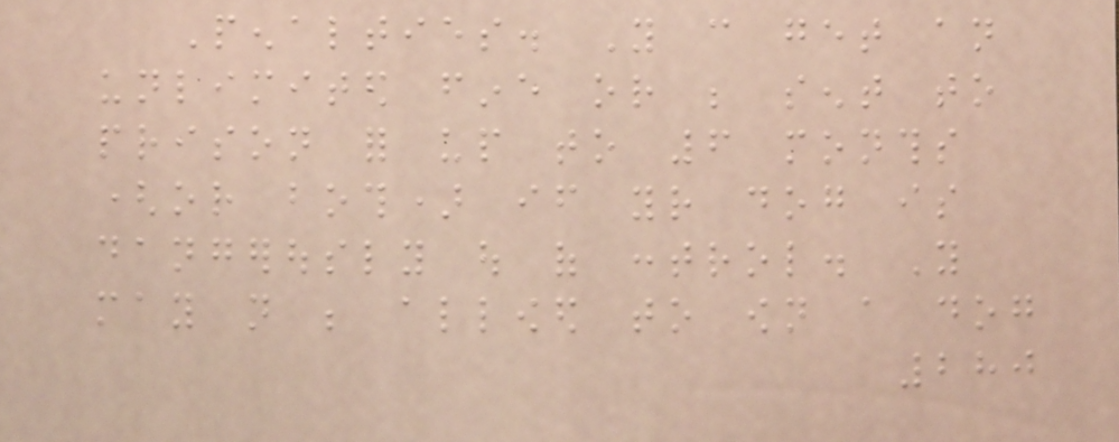Penalties. You can get an
unlimited fine or be sent to
prison for up to 6 months
(or both) if your dog is
dangerously out of control. You
may not be allowed to own a dog
280
